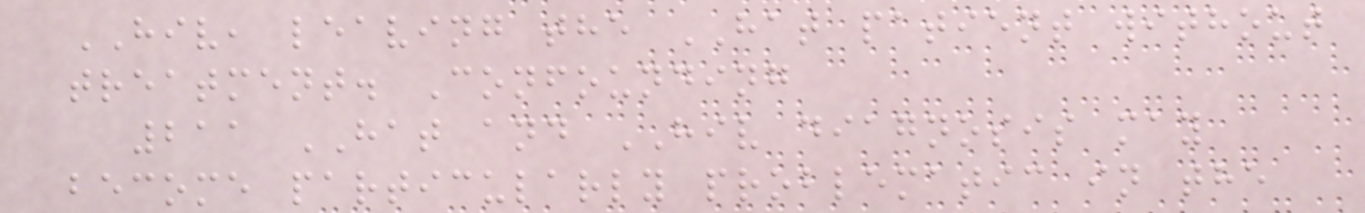HIV, leaving the HAT patient without
treatment. Confounding
211 HAT and HIV diagnosis may
become particularly problematic in the
